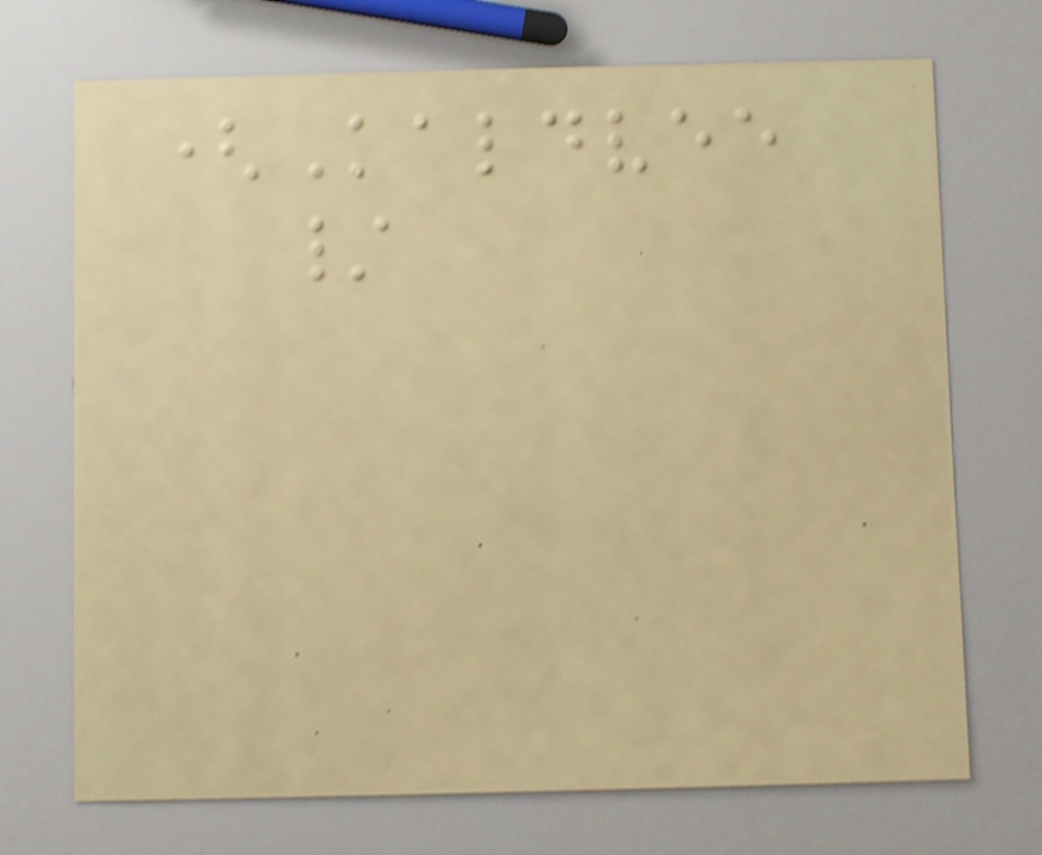(Kaldvee
/
